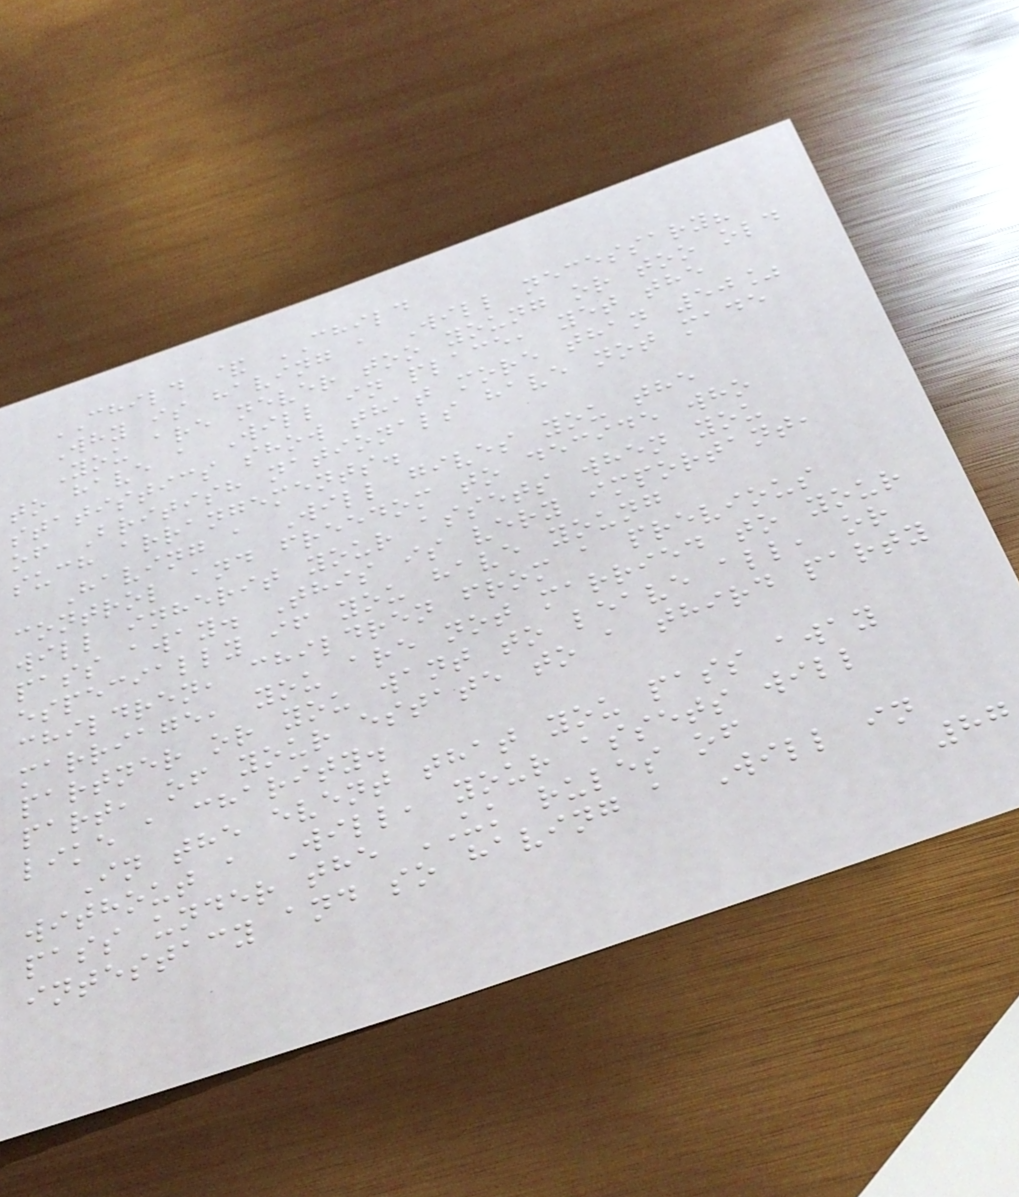CHILD & CHILD
Why is having a Will necessary?
You are never too young or too old
to have a Will in place, yet the
statistics show that more than 50%
of British nationals have not made
such arrangements.
Having a Will gives you the
control and freedom to decide who
will inherit your assets when you
pass away. This is very important,
especially if you have young
children, children from a previous
marriage, you are not married to your
partner or you want to leave all, or
part, of your estate to a third party
like a charity.
In the event that you pass away
without a Will, your assets will
pass under the UK rules of
intestacy and so having a Will in
87
